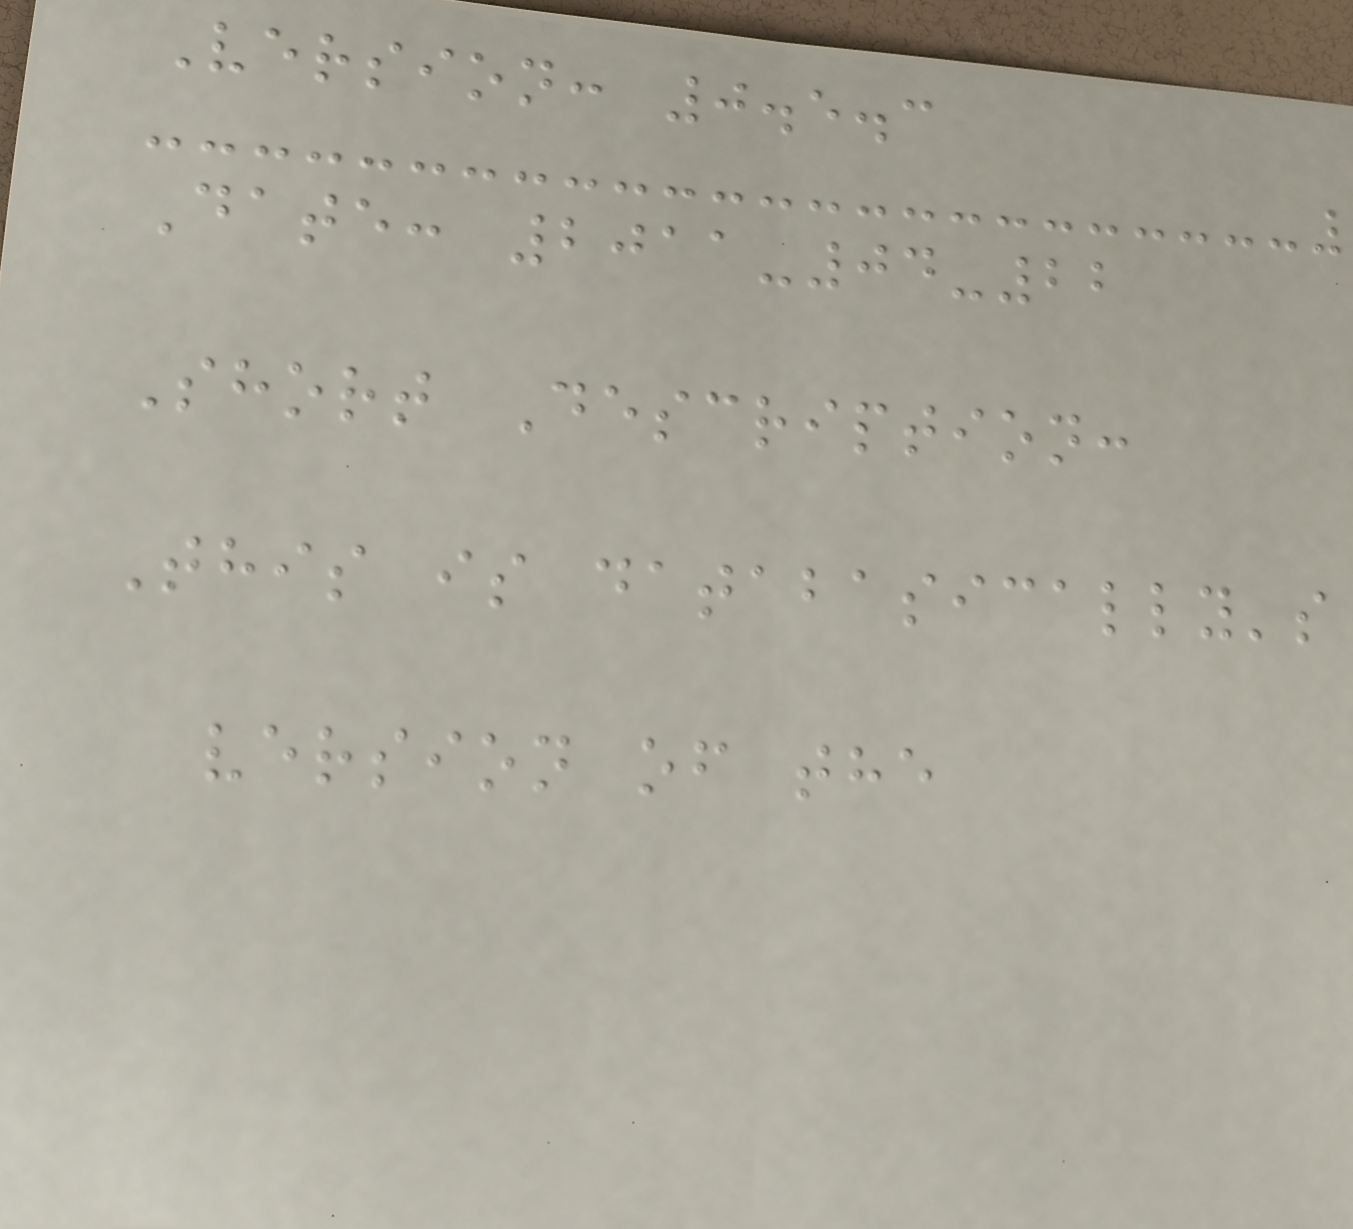Version: 0.5.3
Date: 2011-04-22
Short Description:
This is databasically's
version of the
